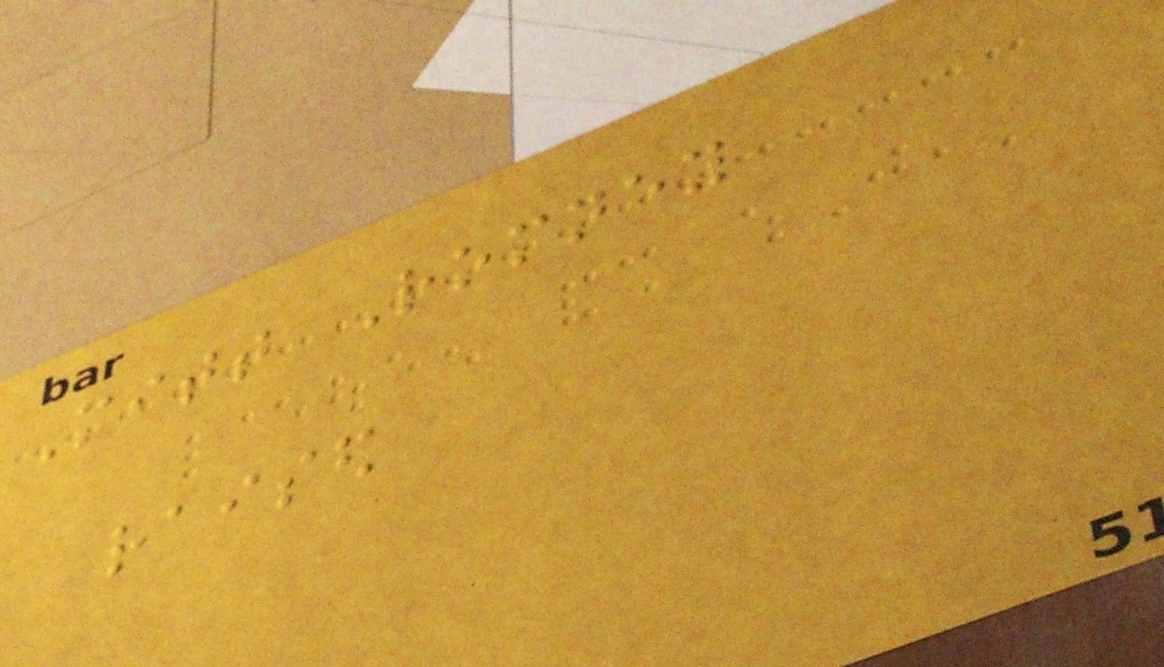Mitt Romney
raised
